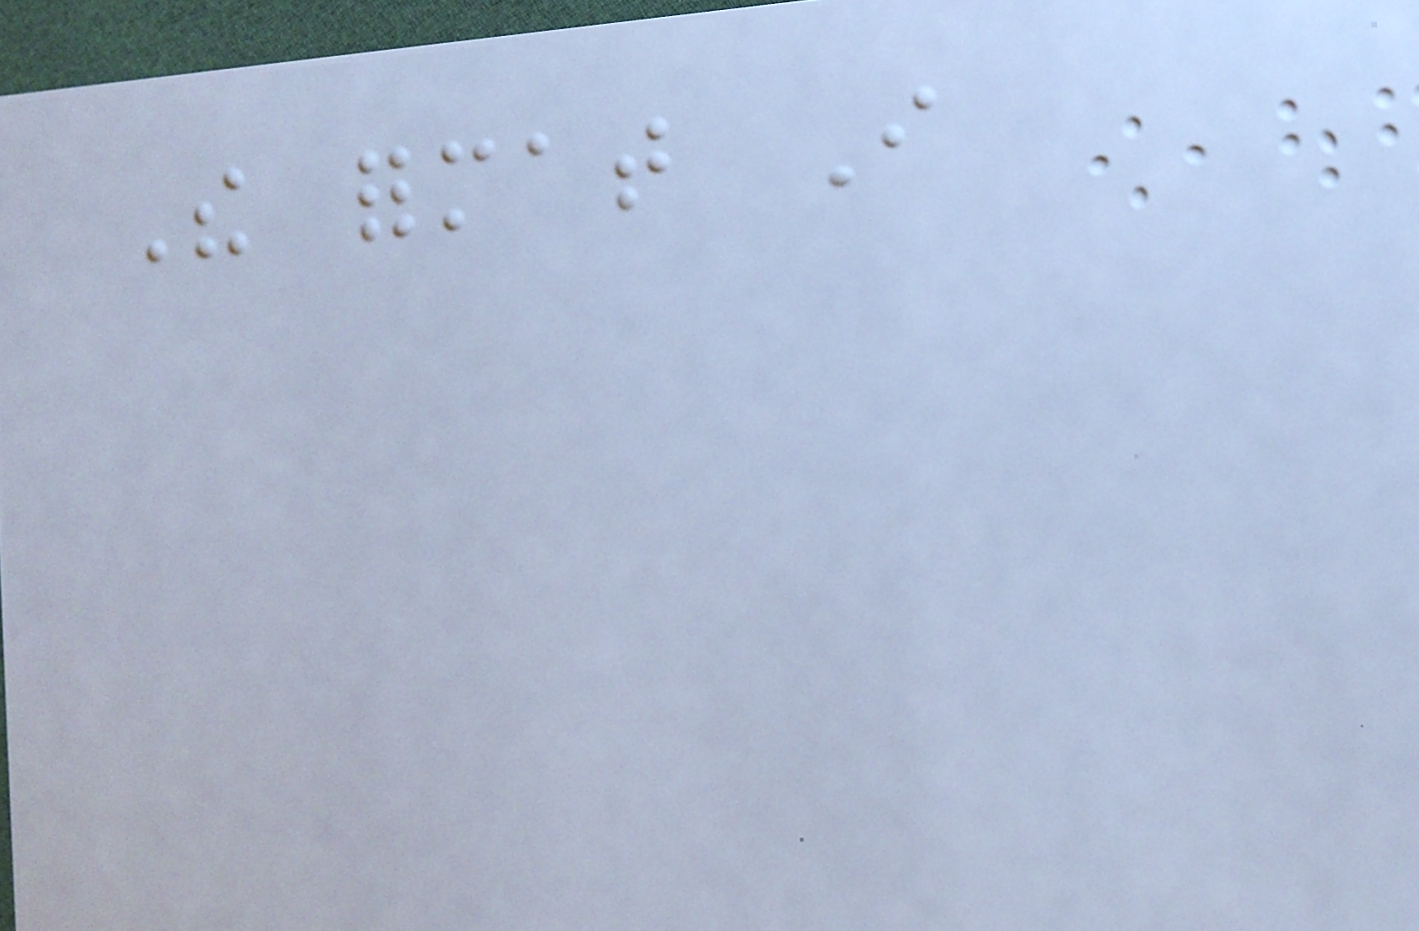The format I
